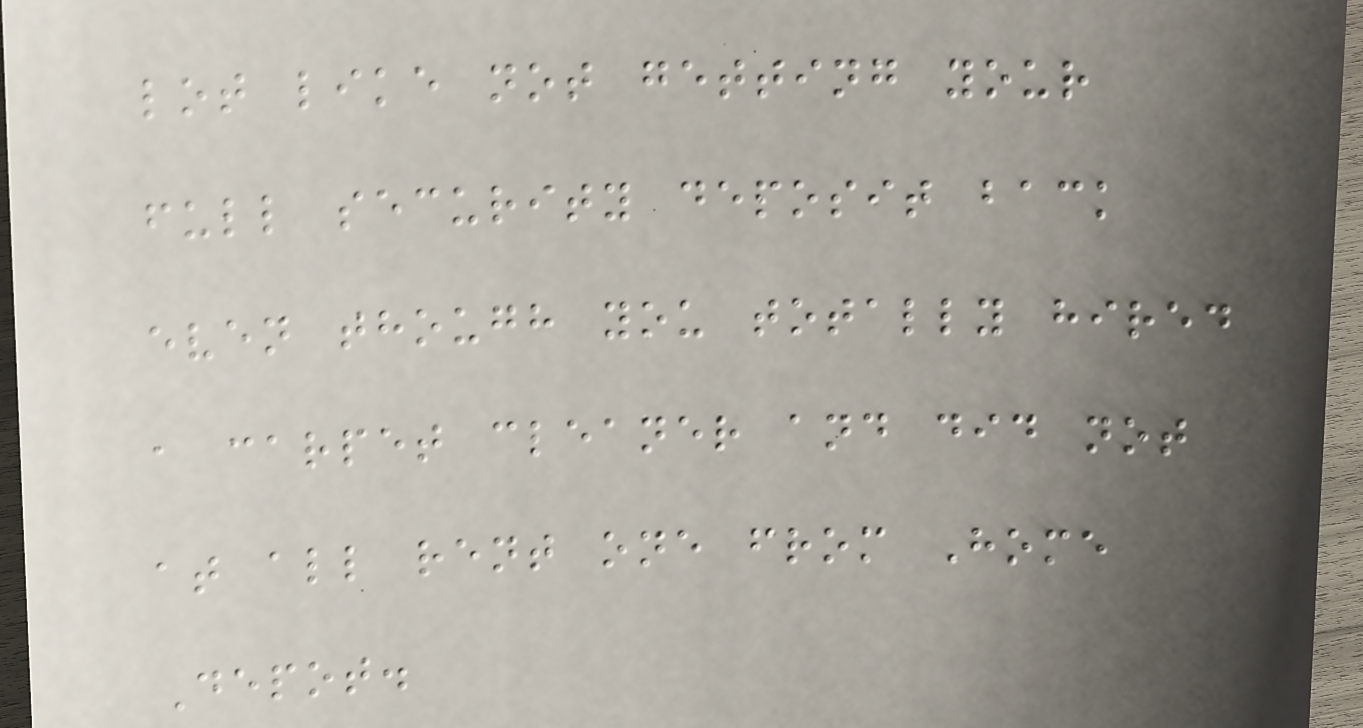lot like not getting your
full security deposit back
even though you totally hired
a carpet cleaner and did not
at all rent one from Home
Depot.
